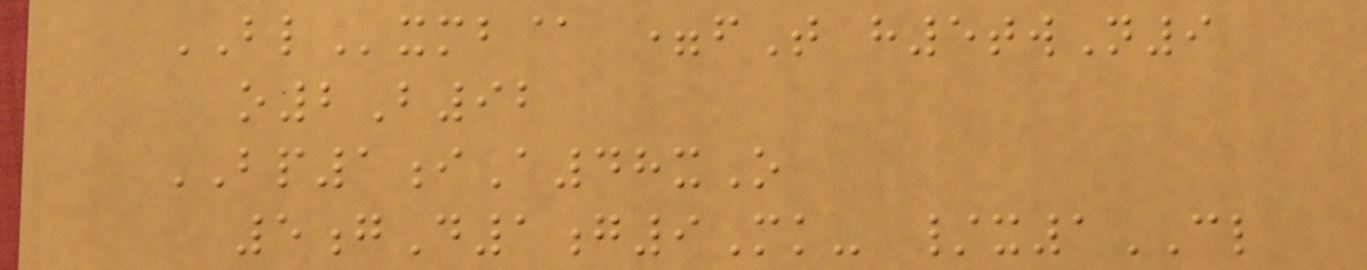BLxmb@ =fT h5twN9
o2B92
BP1iA48xO
5gD1g9Mk- /x1CL
